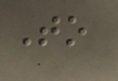To
